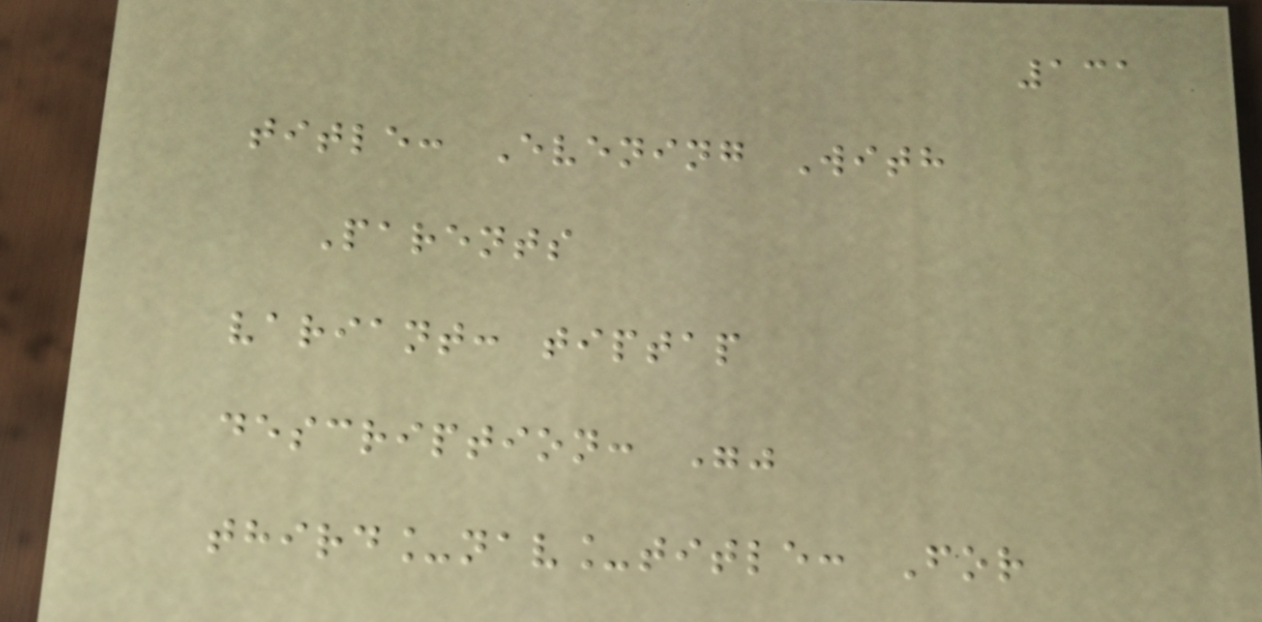131
title: Evening With
Parents
variant: tiptap
description: ""
third_nav_title: For
